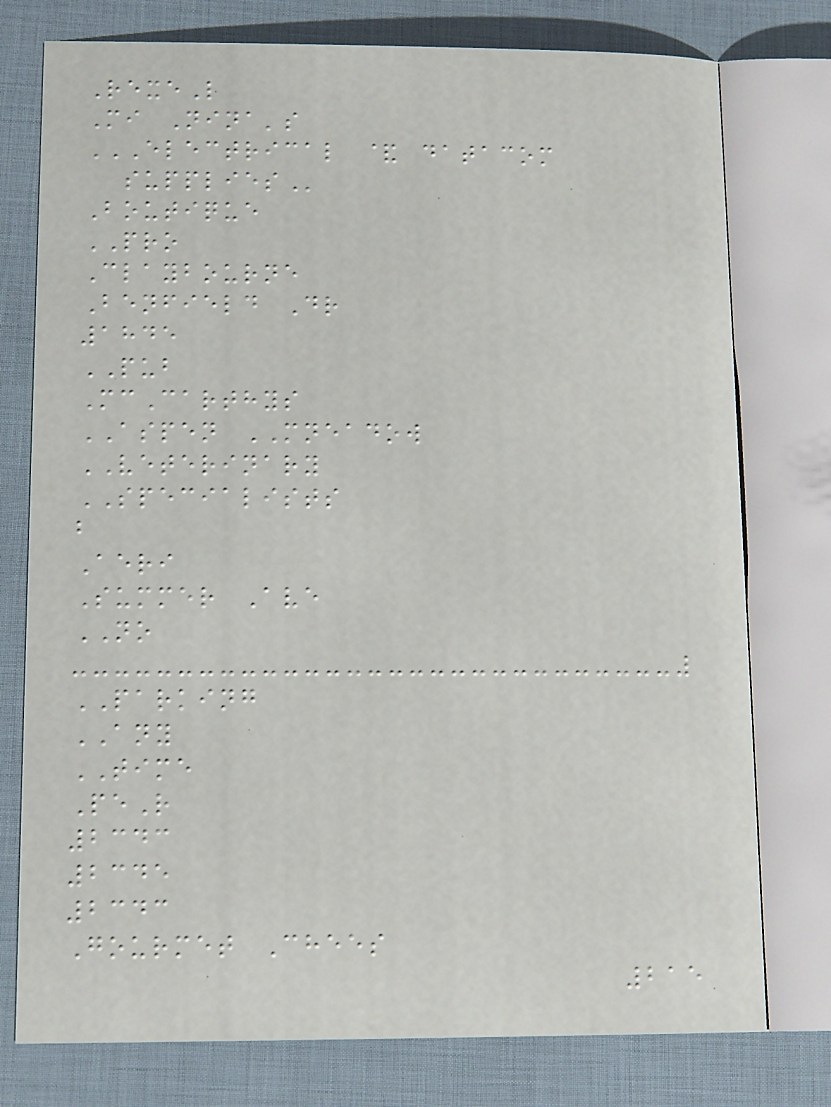RexeL
Mi Nina's
ELECTRICAL & DATACOM
SUPPLIES
Boutique
PRO
Claybourne
Benfield Dr
1845
PUB
McCarthys
ASPEN MNEADOW
VETERINARY
SPECIALISTS
b
Aeri
Summer Ave
NO
PARKING
ANY
TIME
PeR
2343
2345
2343
Gourmet Chees
215
